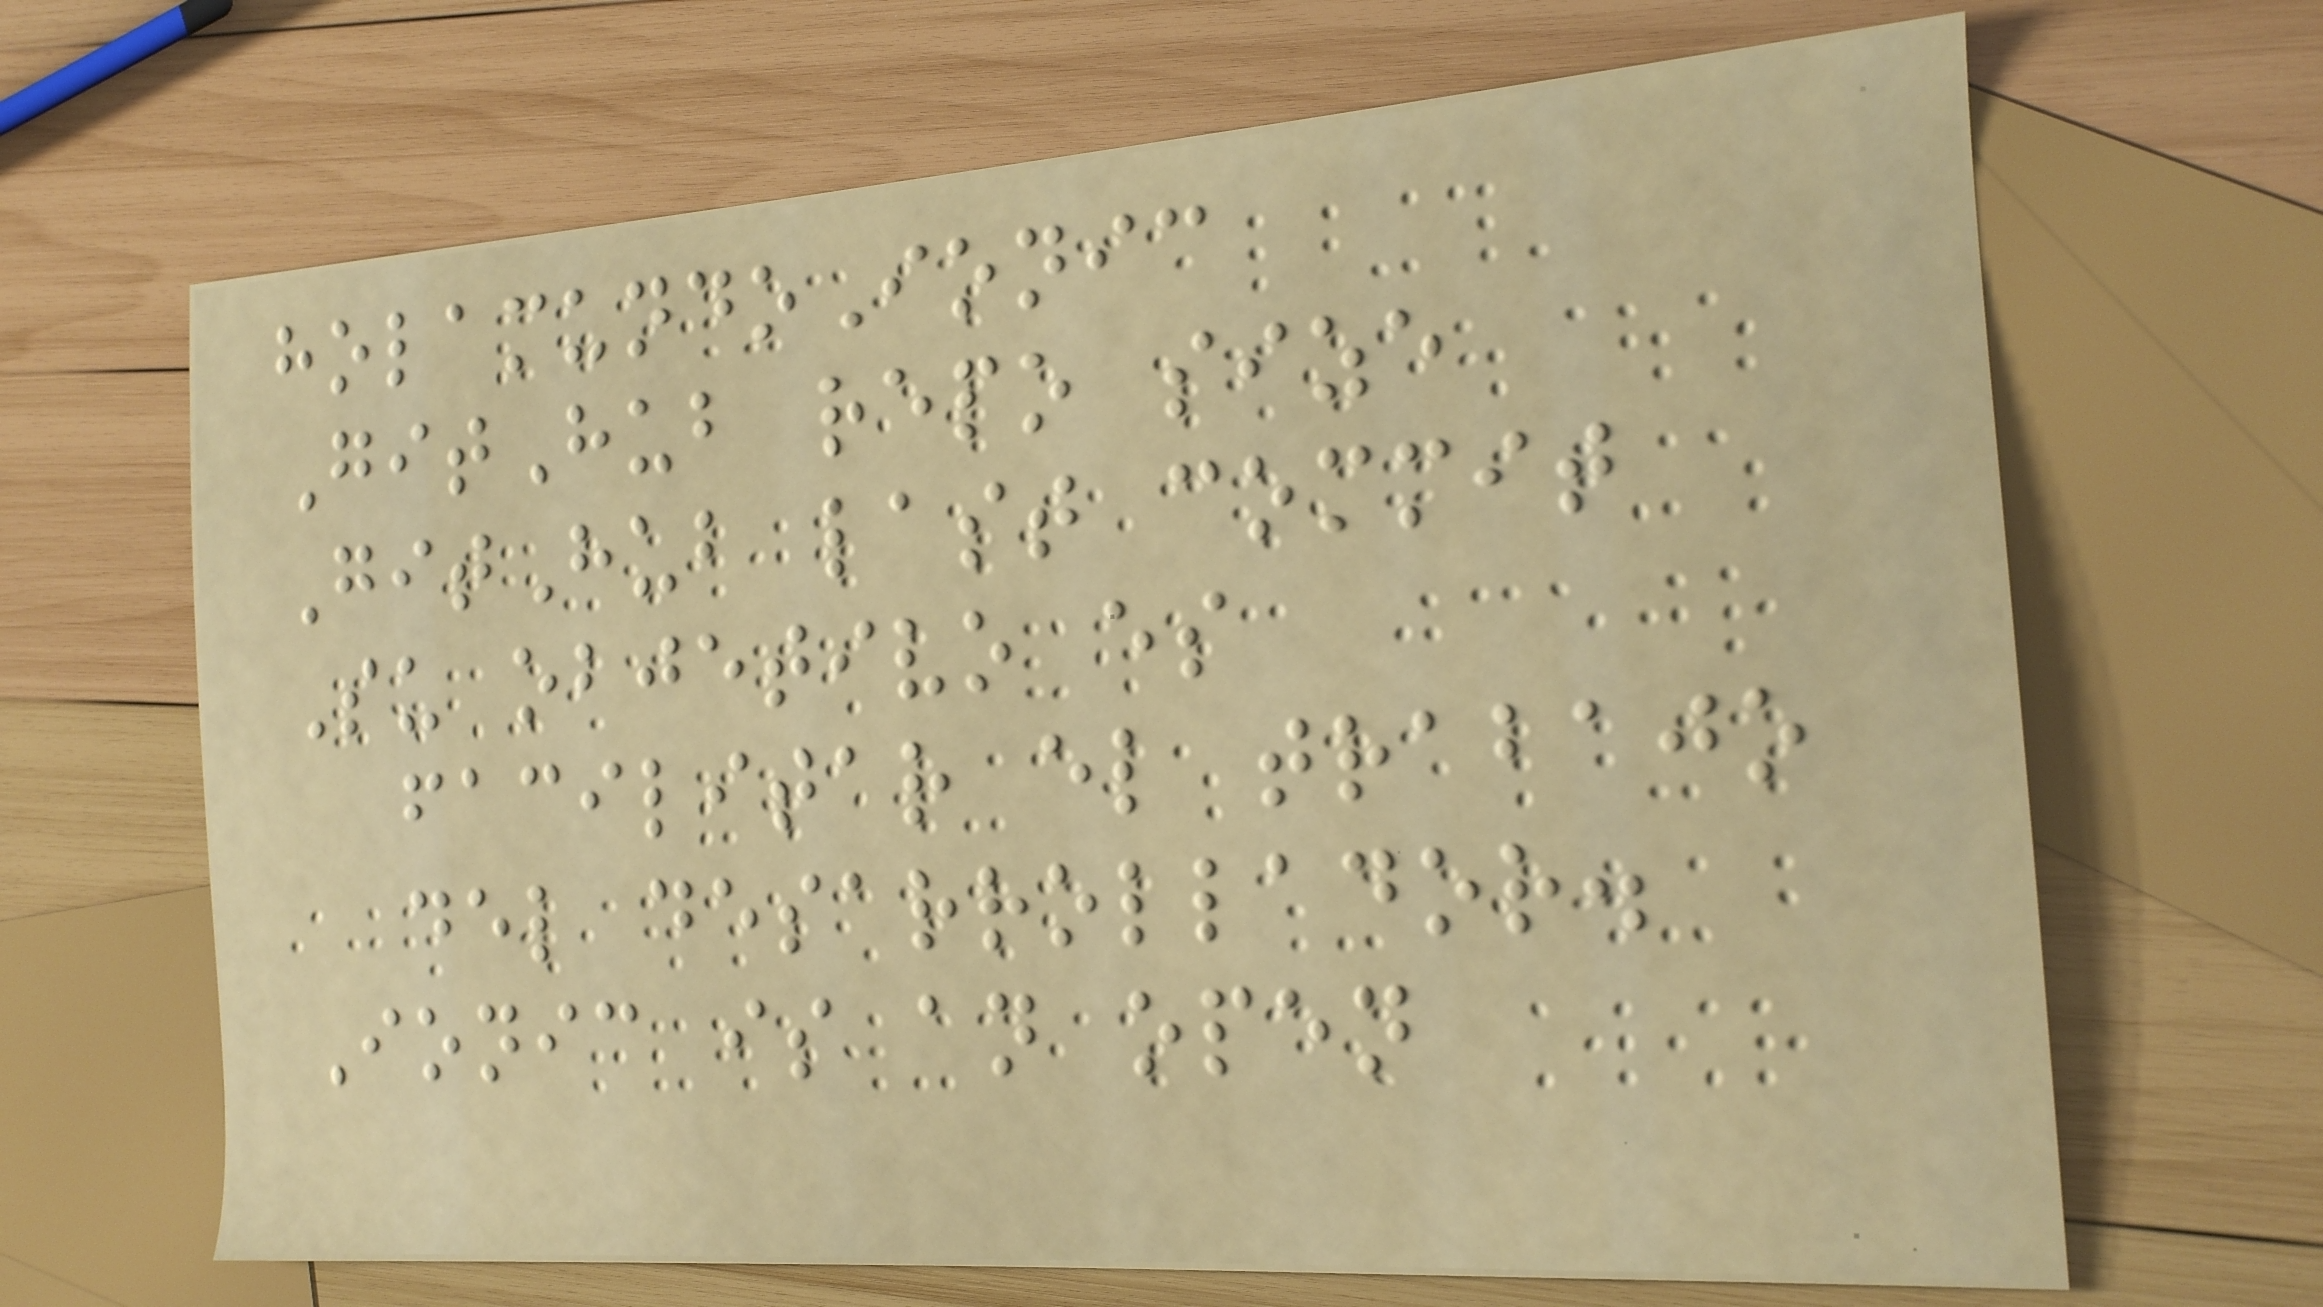holamundoIonic
GitHub repo size
GitHub last commit
Su objetivo es
facilitar el trabajo
del desarrollador.
Ionic is an open
